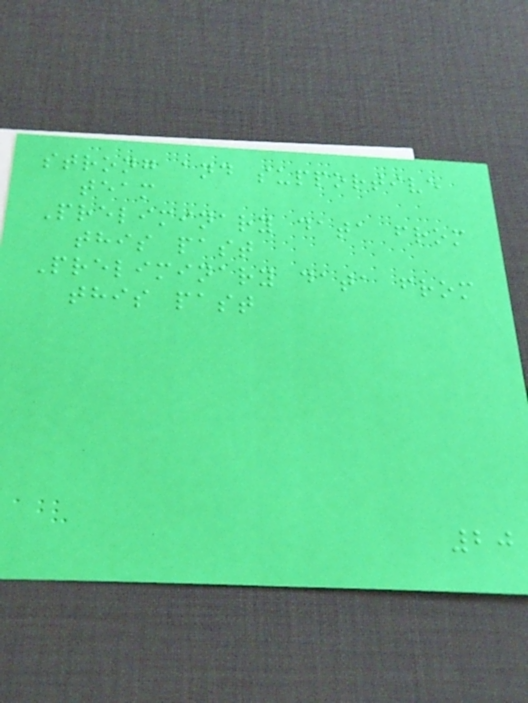strong and supportive
team
Preliminary data from
this past
Preliminary data from
this past
20
